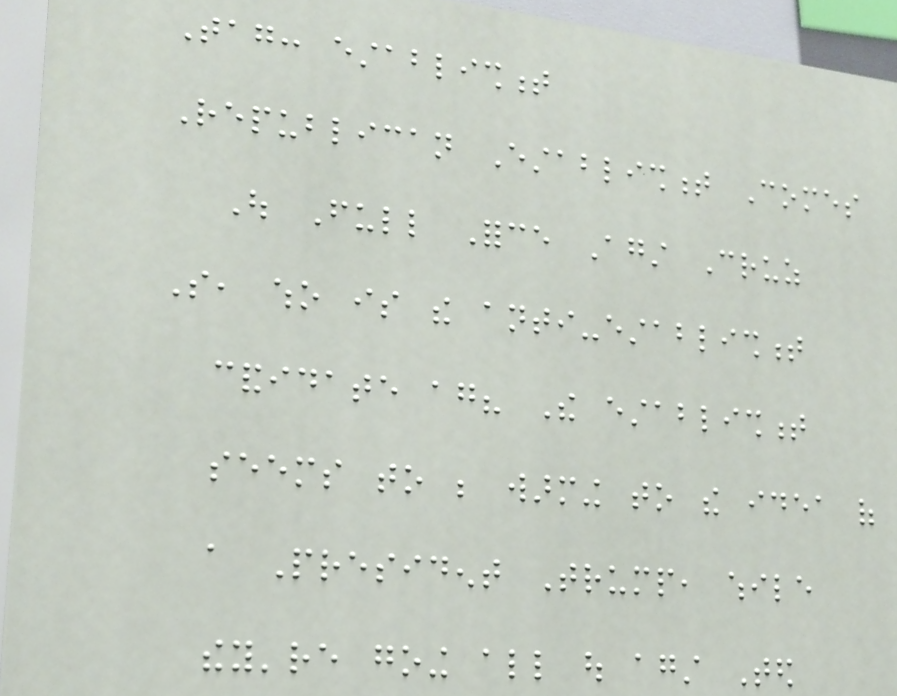Tag: establishment
Republican Establishment Comes
Out Full Force Against Cruz
So, who is the anti-establishment
candidate again? The establishment
seems to be warming to the idea of
a President Trump, while
they're going all out against Ted
